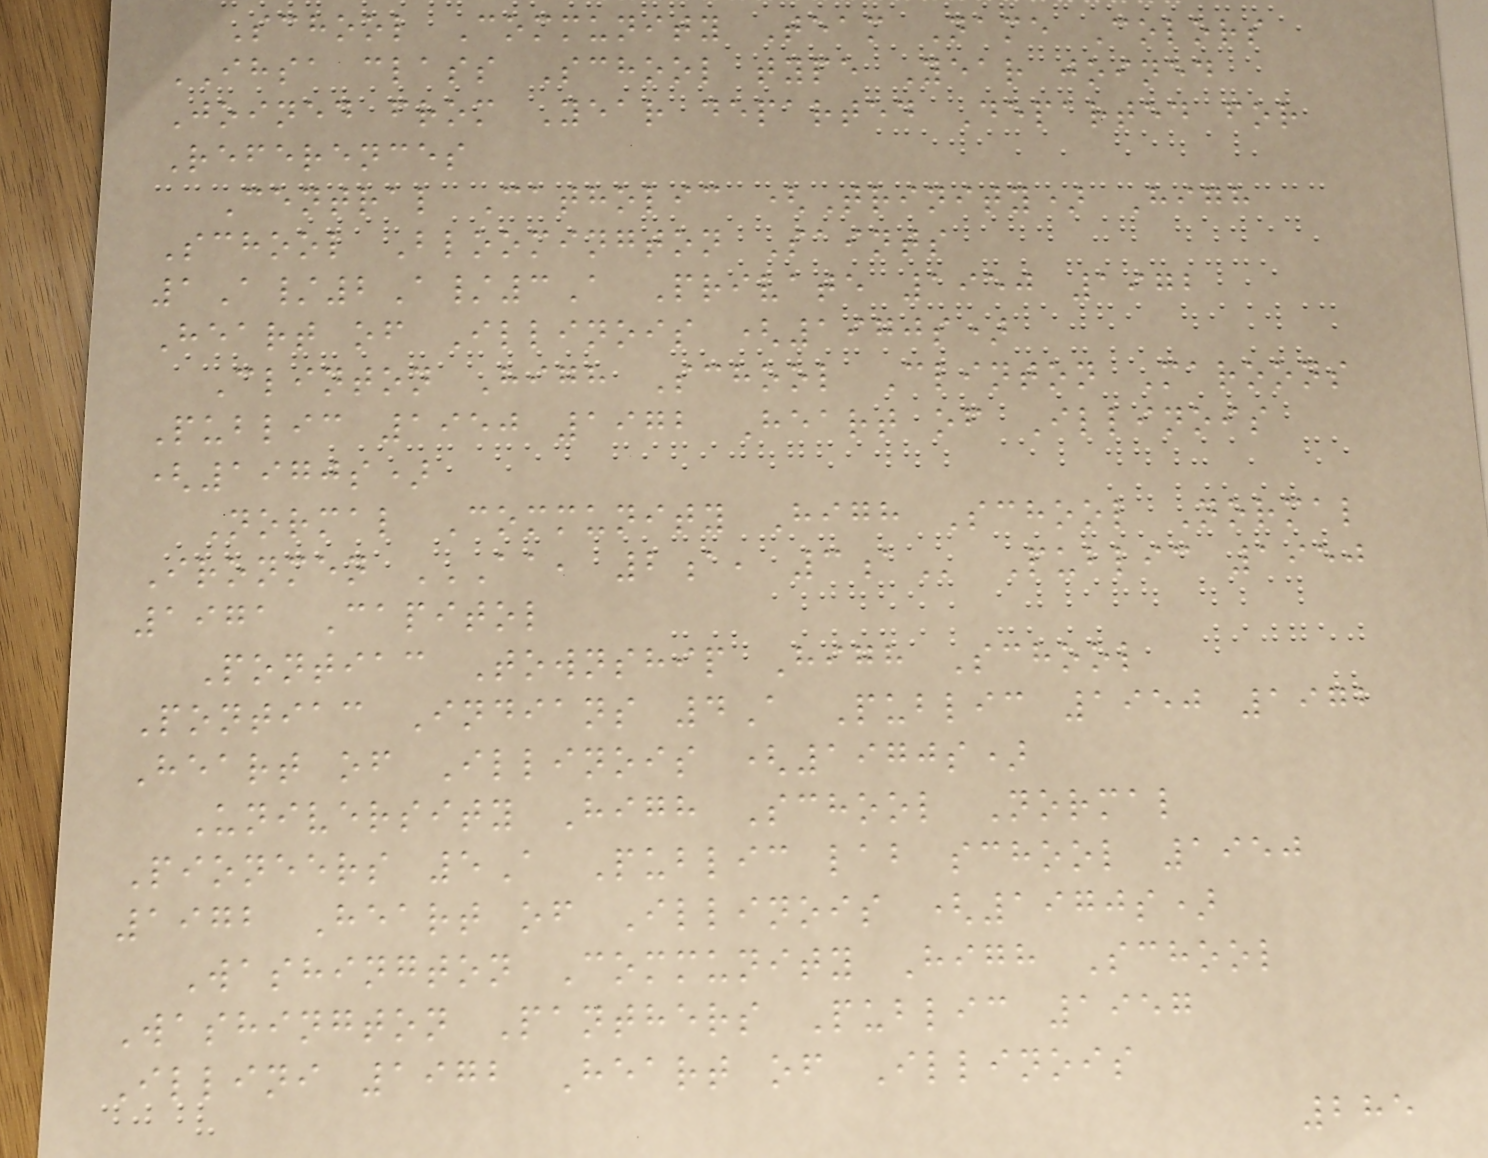School Community Team Name Colors
IHSA class School type Year joined
Joined from Year departed Departed for
References
Central Catholic (Trinity) High
School Bloomington Saints
1A/2A/3A Private 1950 1972
Heart of Illinois (1970s)
Clinton High School Clinton Maroons
Public 1950 1972 Heart of Illinois
(1970s)
Normal Community High School Normal
Ironmen AA, 2A, 3A Public 1950
1971 Capitol
Pontiac Township High School
Pontiac Indians 4A Public 1950 1972
Heart of Illinois (1970s)
University High School Normal
Pioneers 5A Public lab school 1950
1972 Heart of Illinois (1970s)
Washington Community High School
Washington Panthers Public 1957
Illini 1972 Heart of Illinois
285
